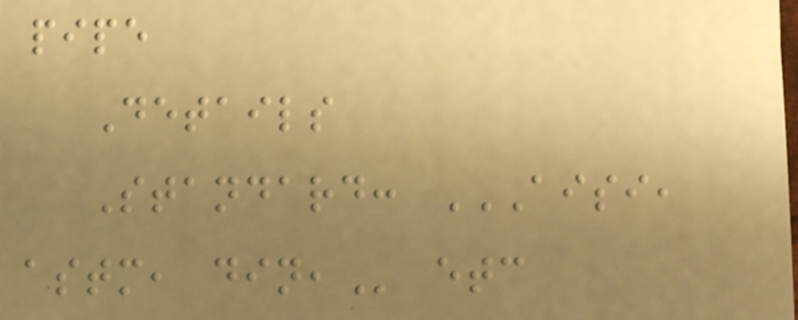pipe
Details
Standard: AISI,
ASTM, DIN, etc
